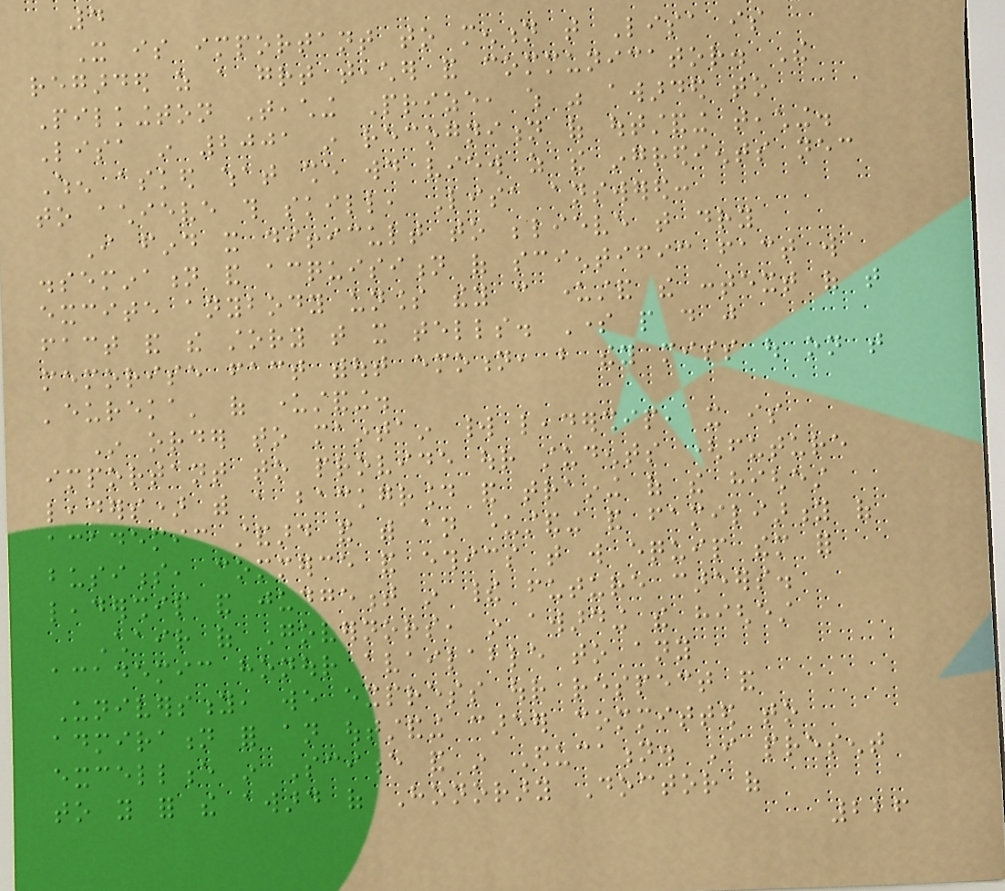4
It is important to mention that Lisa is
regarded as a great teacher and communicator. The
Pilkington Teaching Prize, which was awarded to
Lisa in 2001 in recognition of outstanding teaching.
When asked what she would view as the ingredients necessary
to achieve this skill, Lisa answered:
I find it difficult to believe that dry
dissemination and acquisition of scientific fact will
excite anybody unless they can understand the context of that
fact and the story that it tells. Some people do just
memorise fact without emotion, but they miss out on that
'eureka' of understanding.
In order to maintain world leadership, it is
important to provide our students (future
leaders) with a background and training of the highest
academic standard and with an understanding and familiarity of
business, commerce and ethics that will equip them for
leadership and judgement in their future careers.
Chair of Governors, in awarding the highest
academic honour available to any
University, we express our respect and
admiration for an outstanding career committed to
excellence in Science and in Education. I present
to you for the award of Honorary Doctor of
226
